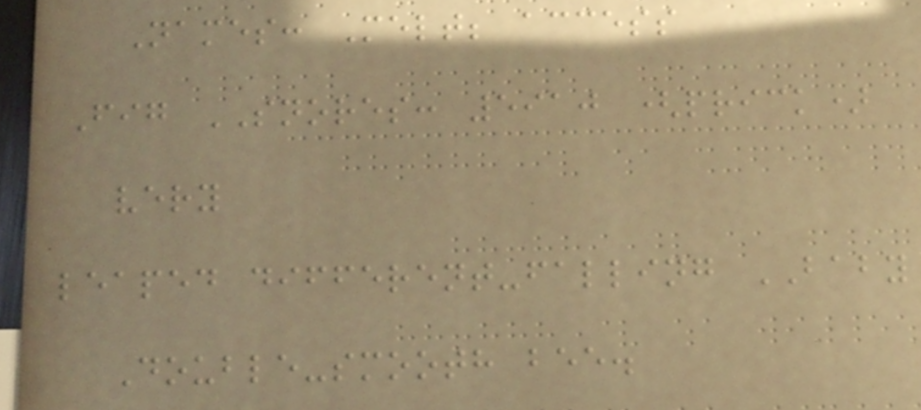Names: Melt; access
Fig SNORES: 5910 (prick)
very
leaped different-falling BABY
Double-smooth bee.
